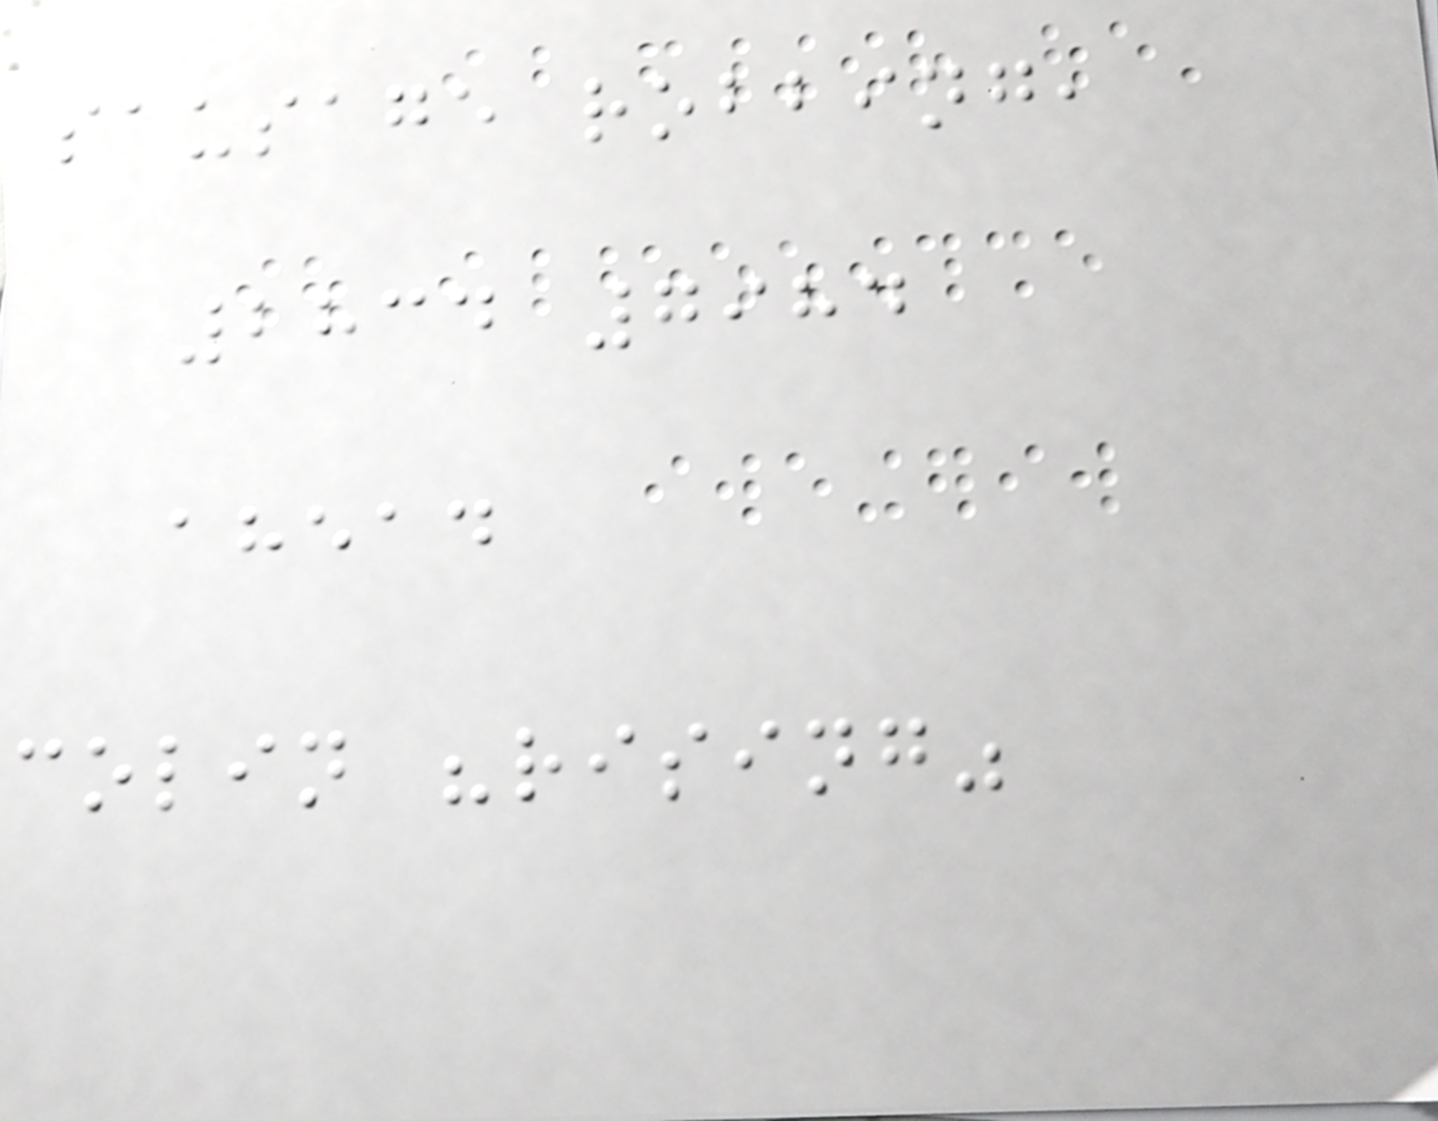sausage robbing,
2834 7984
ahead
colin "rising"
